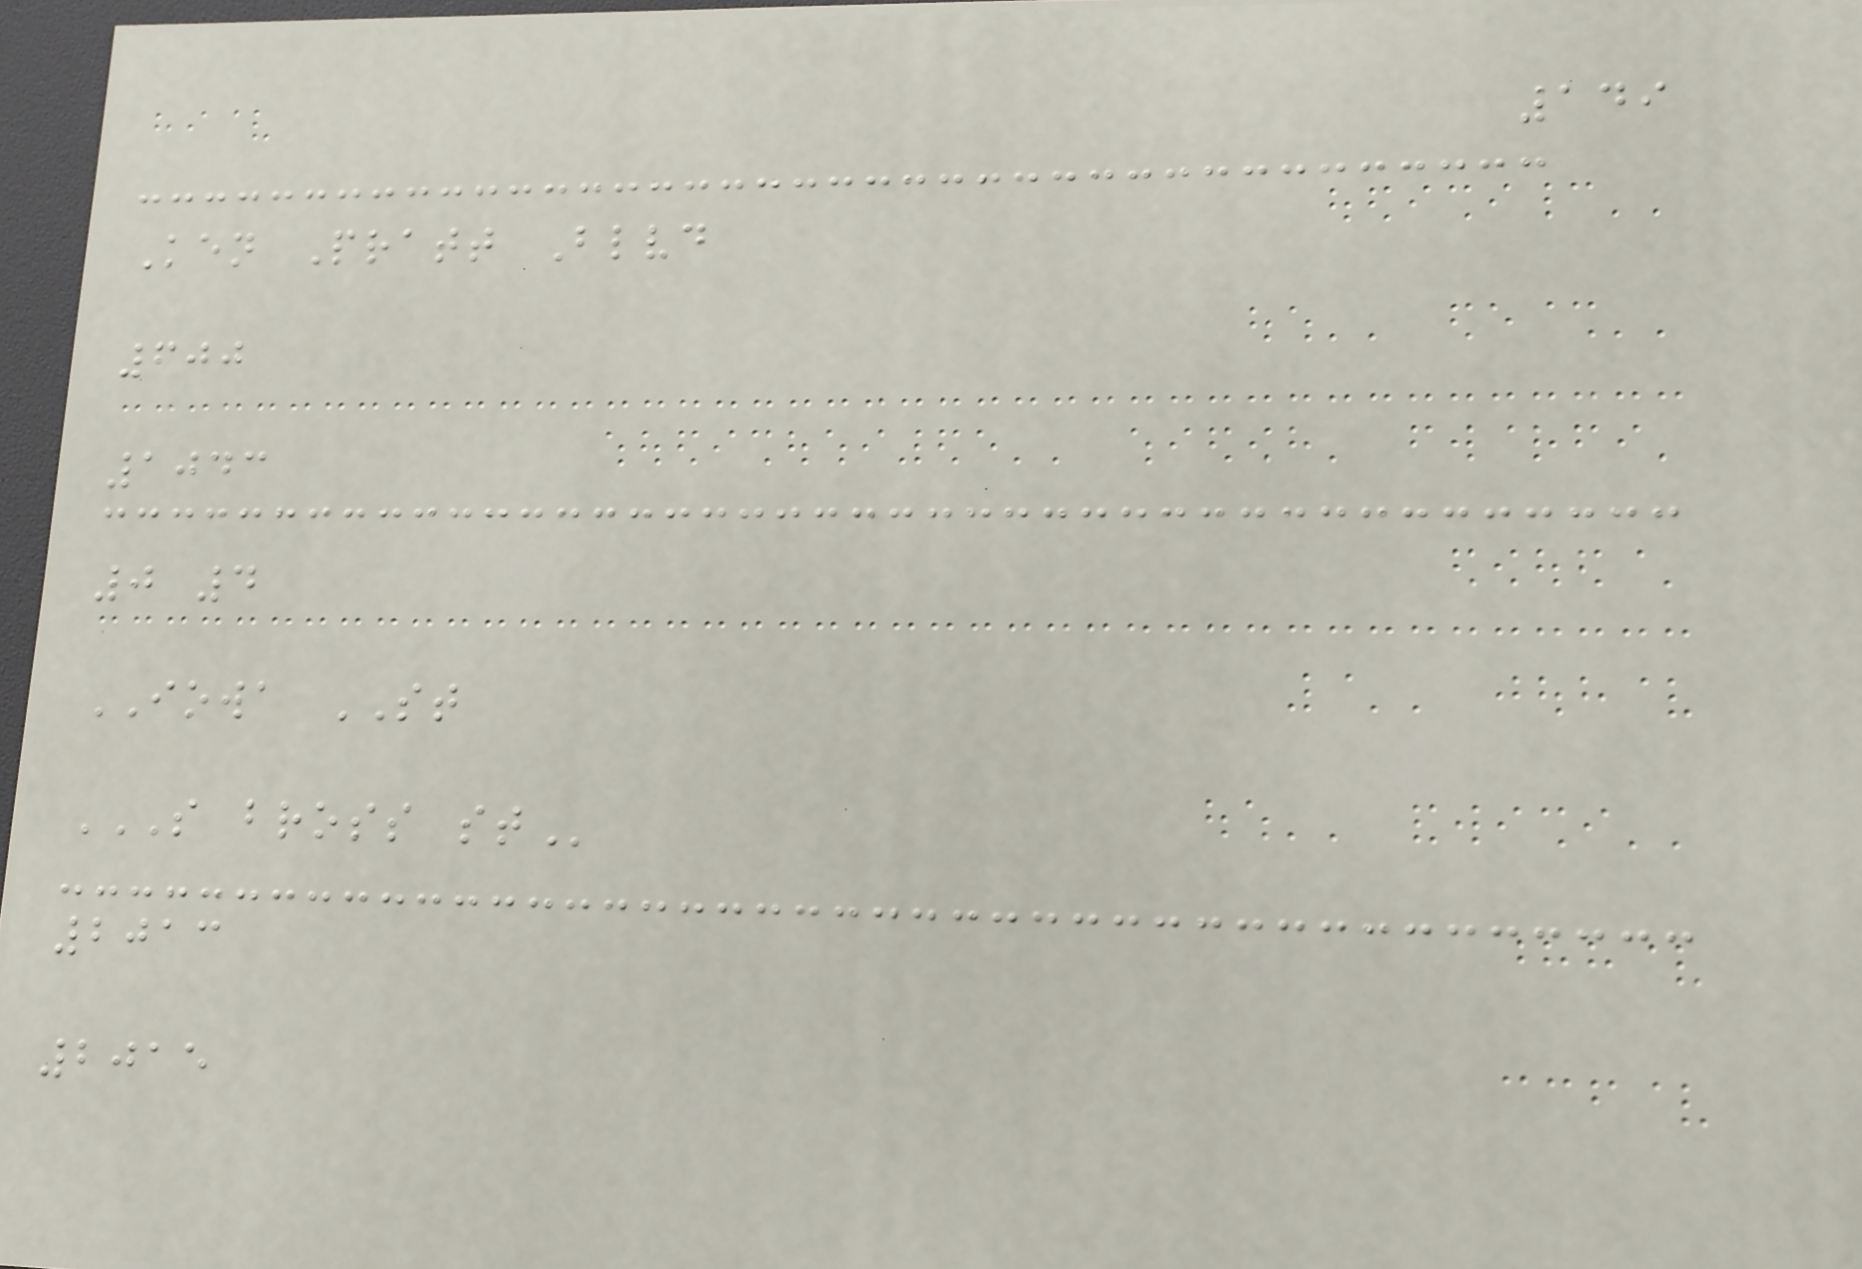149
Ken Pratt Blvd
600
1043
0 4
IOWA ST
S BROSS ST
2013
2015
